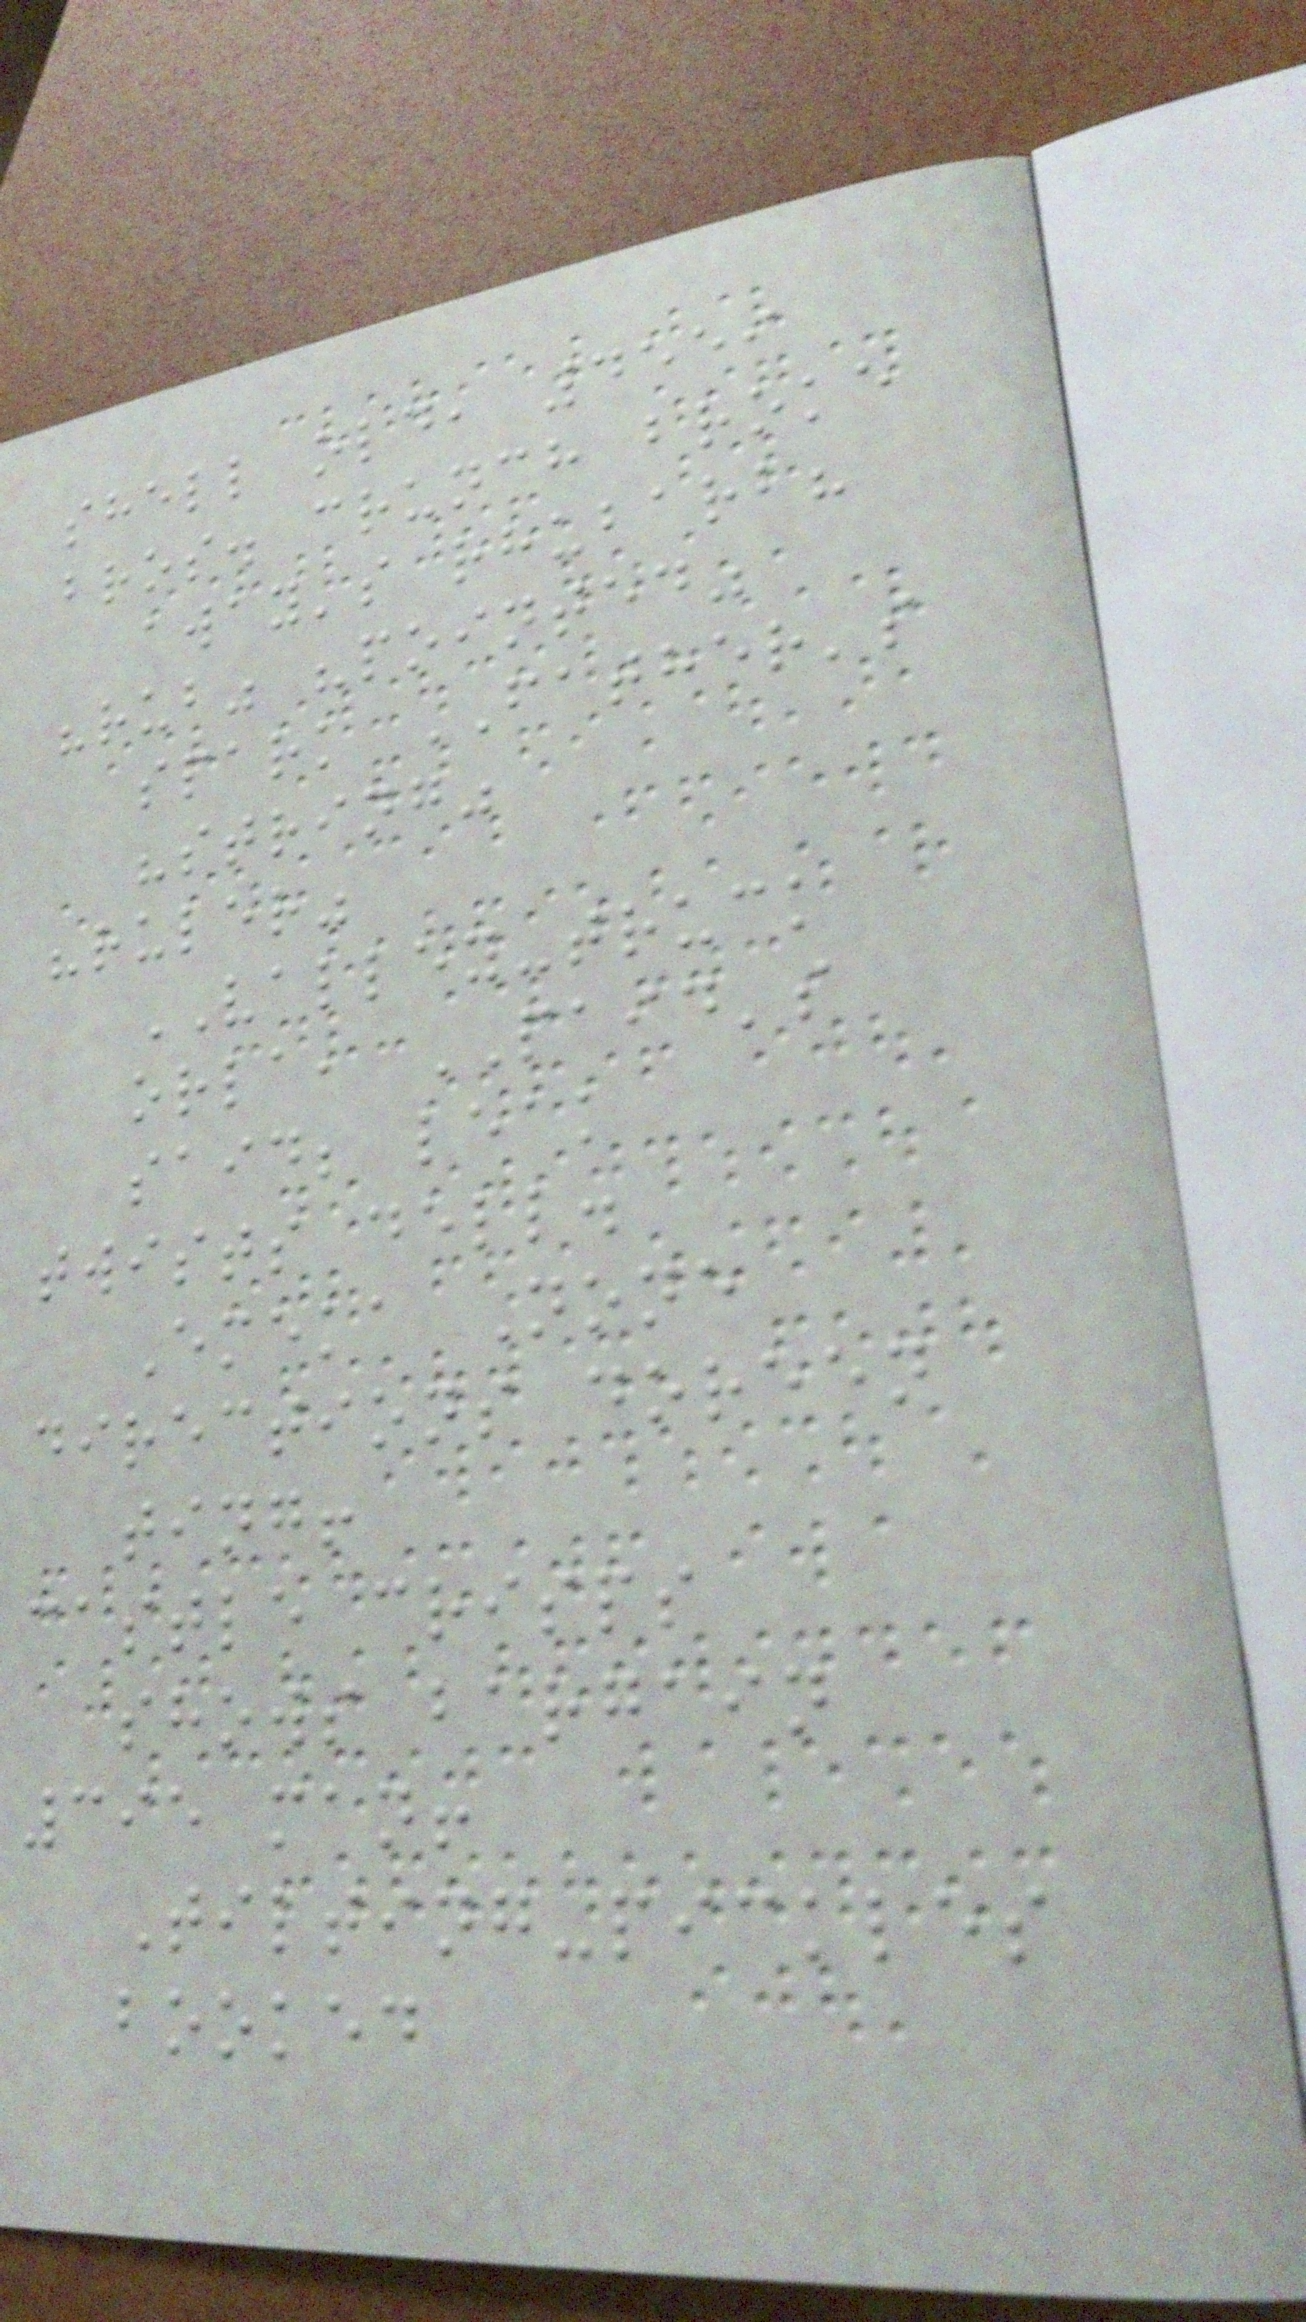shell old, 4559
bros. crunch broke
away's rhubarb?
"rub" "pointed"
spark FATHER's
"string"
"ruler"
VALLEY-truck
orla, PAID's
said; leak
twists dell.
Emeka None
directions doreen
ting!
castle crisps
shows bargain
395 man!
Tilting-pickles
booked
